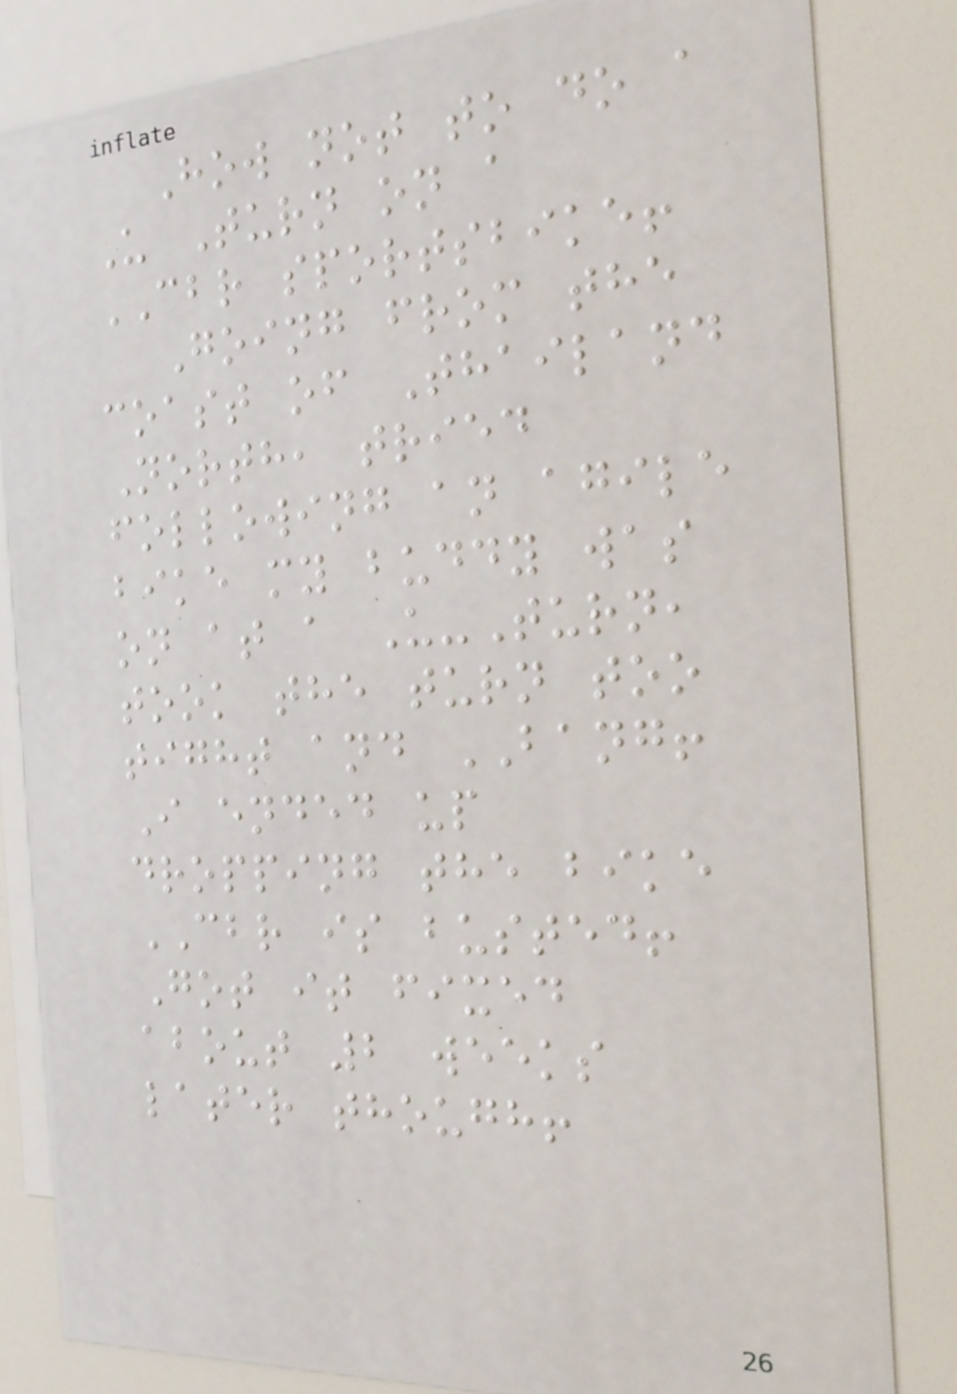How not to do a
U Turn on a
CBR sportsbike!
Going from the
coast of Thailand
North, tried
following an agile
bike my buddy was
on at a U-Turn,
took the turn too
tight and BANG!
I ended up
dropping the bike
CBR is busted!
Got it fixed
about 2 weeks
later though!
